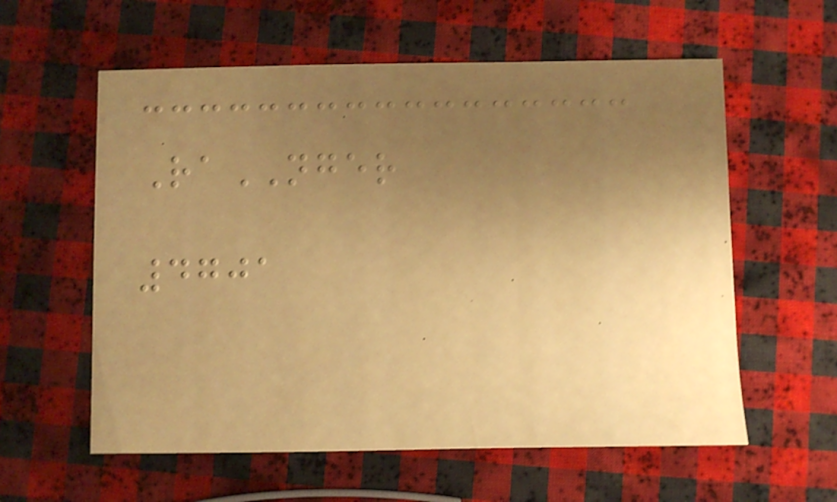RaNGER
4701
